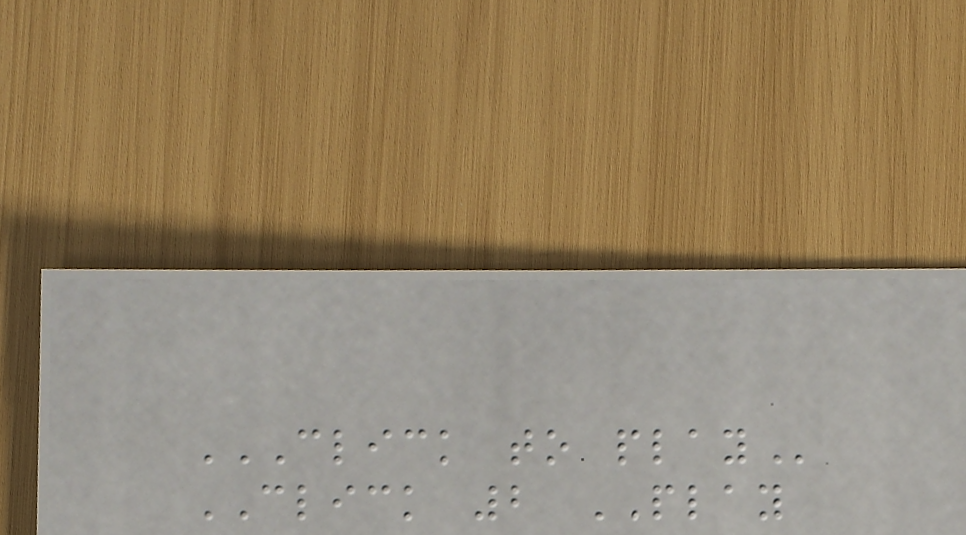CLICK TO PLAY
CLICK 2 PLAY
